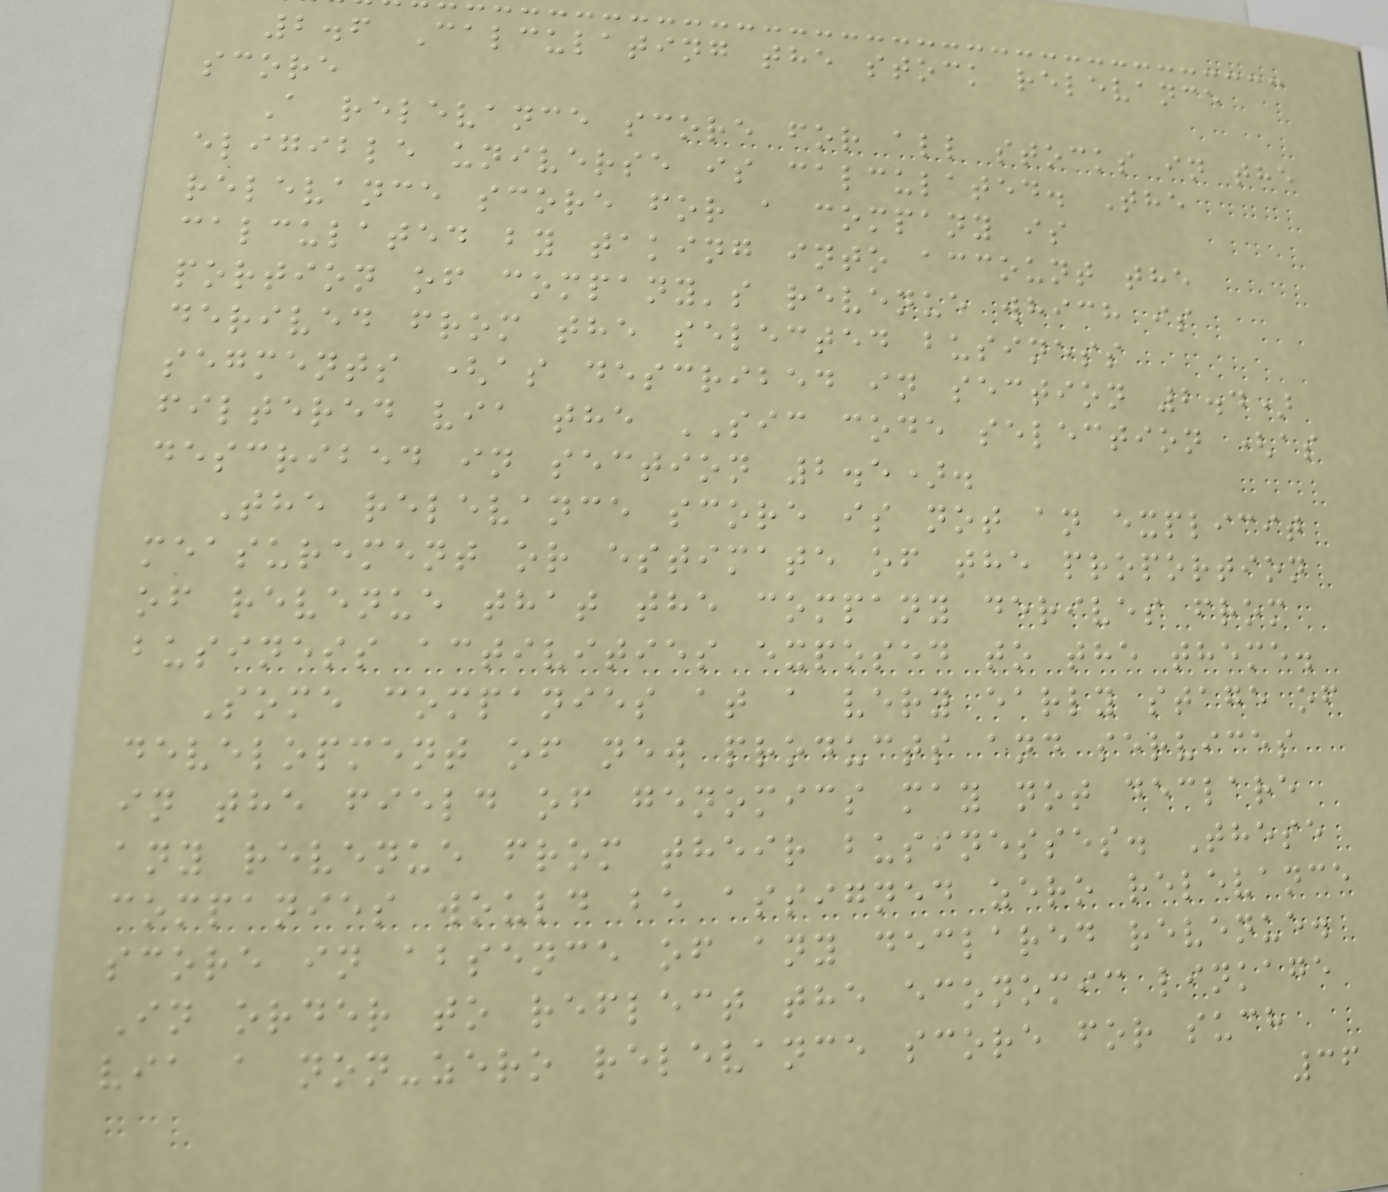2.6 Calculating the stock relevance
score
A relevance score for all stocks in the
eligible universe is calculated. The
relevance score for a company is
calculated by taking into account the
portion of company's revenue which is
derived from the selected business
segments (as described in section 2.4)
filtered via the SIC code selection (as
described in section 2.5).
The relevance score is not an explicit
measurement or estimate of the proportion
of revenue that the company derives from
business activities exposed to the theme.
Some companies at a very early stage of
development of new products and services
in the field of genomics may not declare
any revenue from their businesses. These
companies would be assigned zero relevance
score in absence of any declared revenue.
In order to reflect the economic linkage
via a non-zero relevance score for such
36
